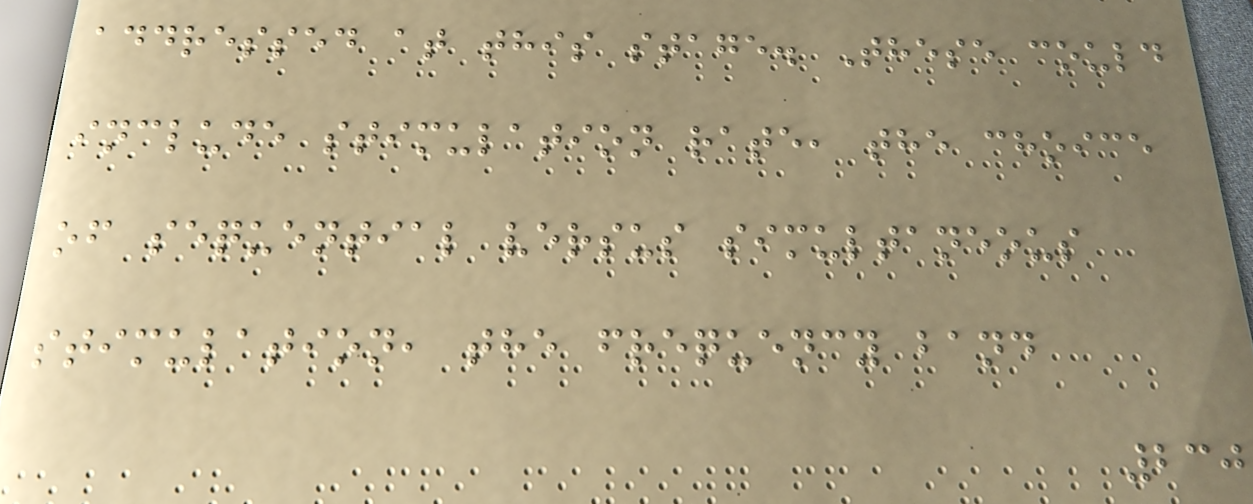addressed at this stage. These could
include stimulation rate, the choice
of sequential versus simultaneous
stimulation, the frequency band
230
